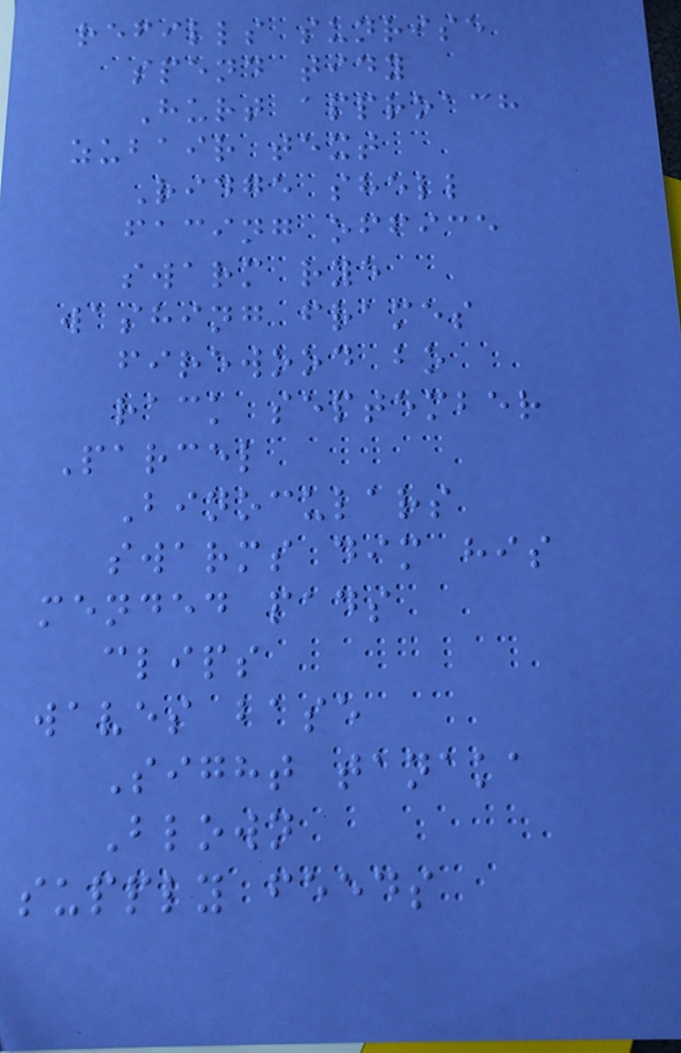refills sunrise
spend tidy
Hurt approach
zubair text
Ridge shell
facing office
swarm rye
washing frames
firewood bo
rack september
Parcel
Binoculars
swarms dim his
mended pads
clips
waves base
Sight tanaka
Blown
supply feeds
